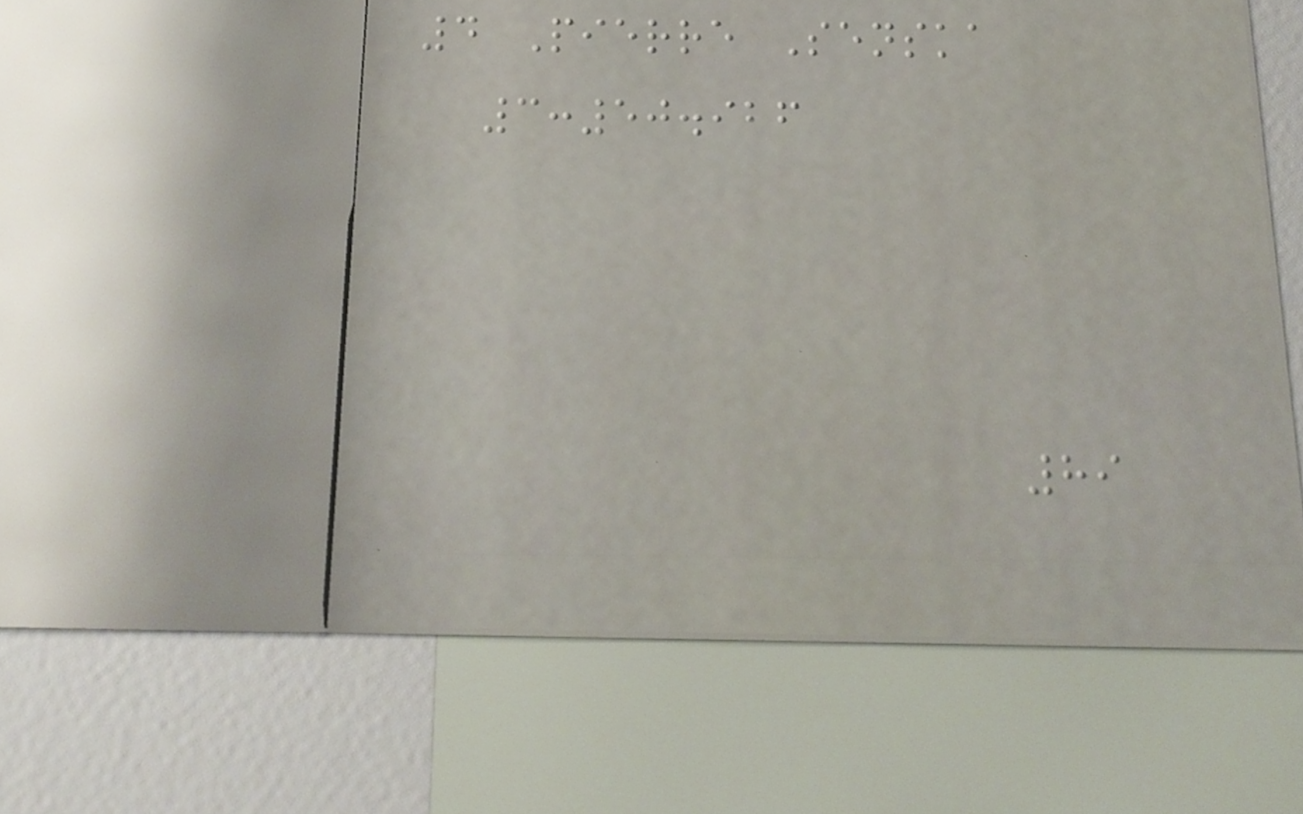4 Pierre Senska
3:50.926
89
